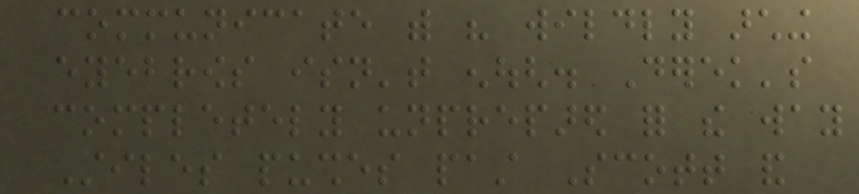communicate with his wildly arching
eyebrows isn't enough. Derek's
completely unprepared for the way
Stiles pushes past Scott and
